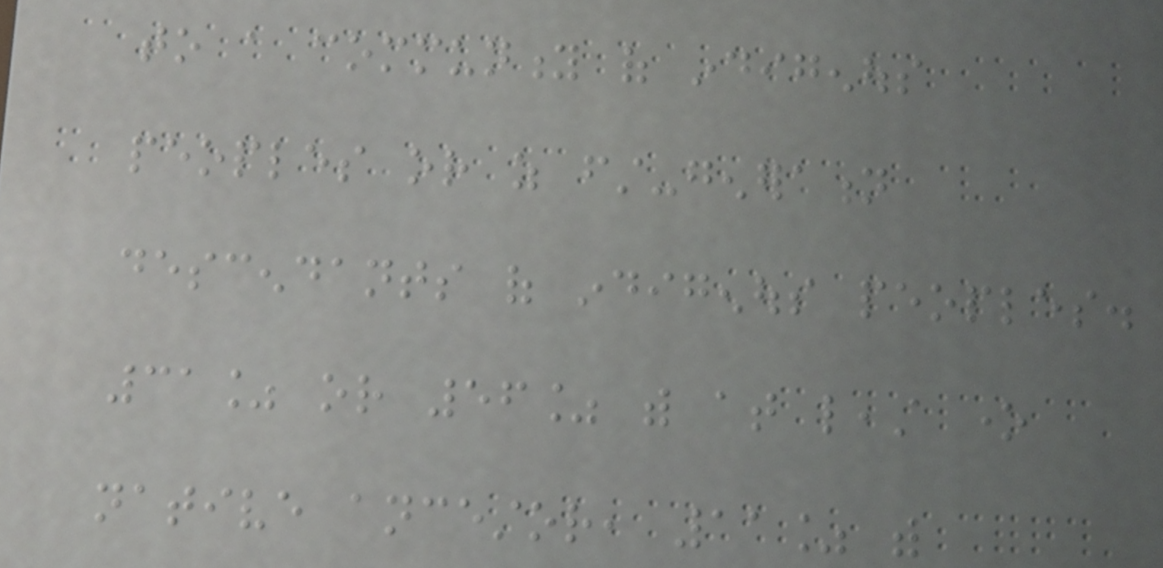to a community of indigenous
peoples or as first-generation
descendants of indigenous peoples.
31% or 56% with at least one
native ancestor, 11% with
